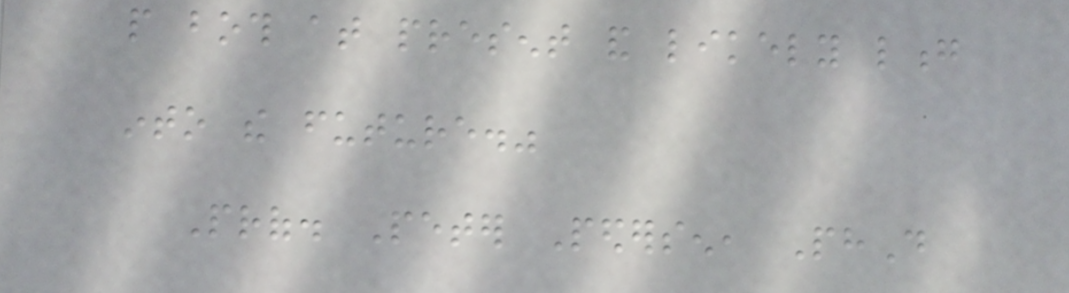people both at present and likely long
into the future."
Prof. Peter Pedersen, PhD
